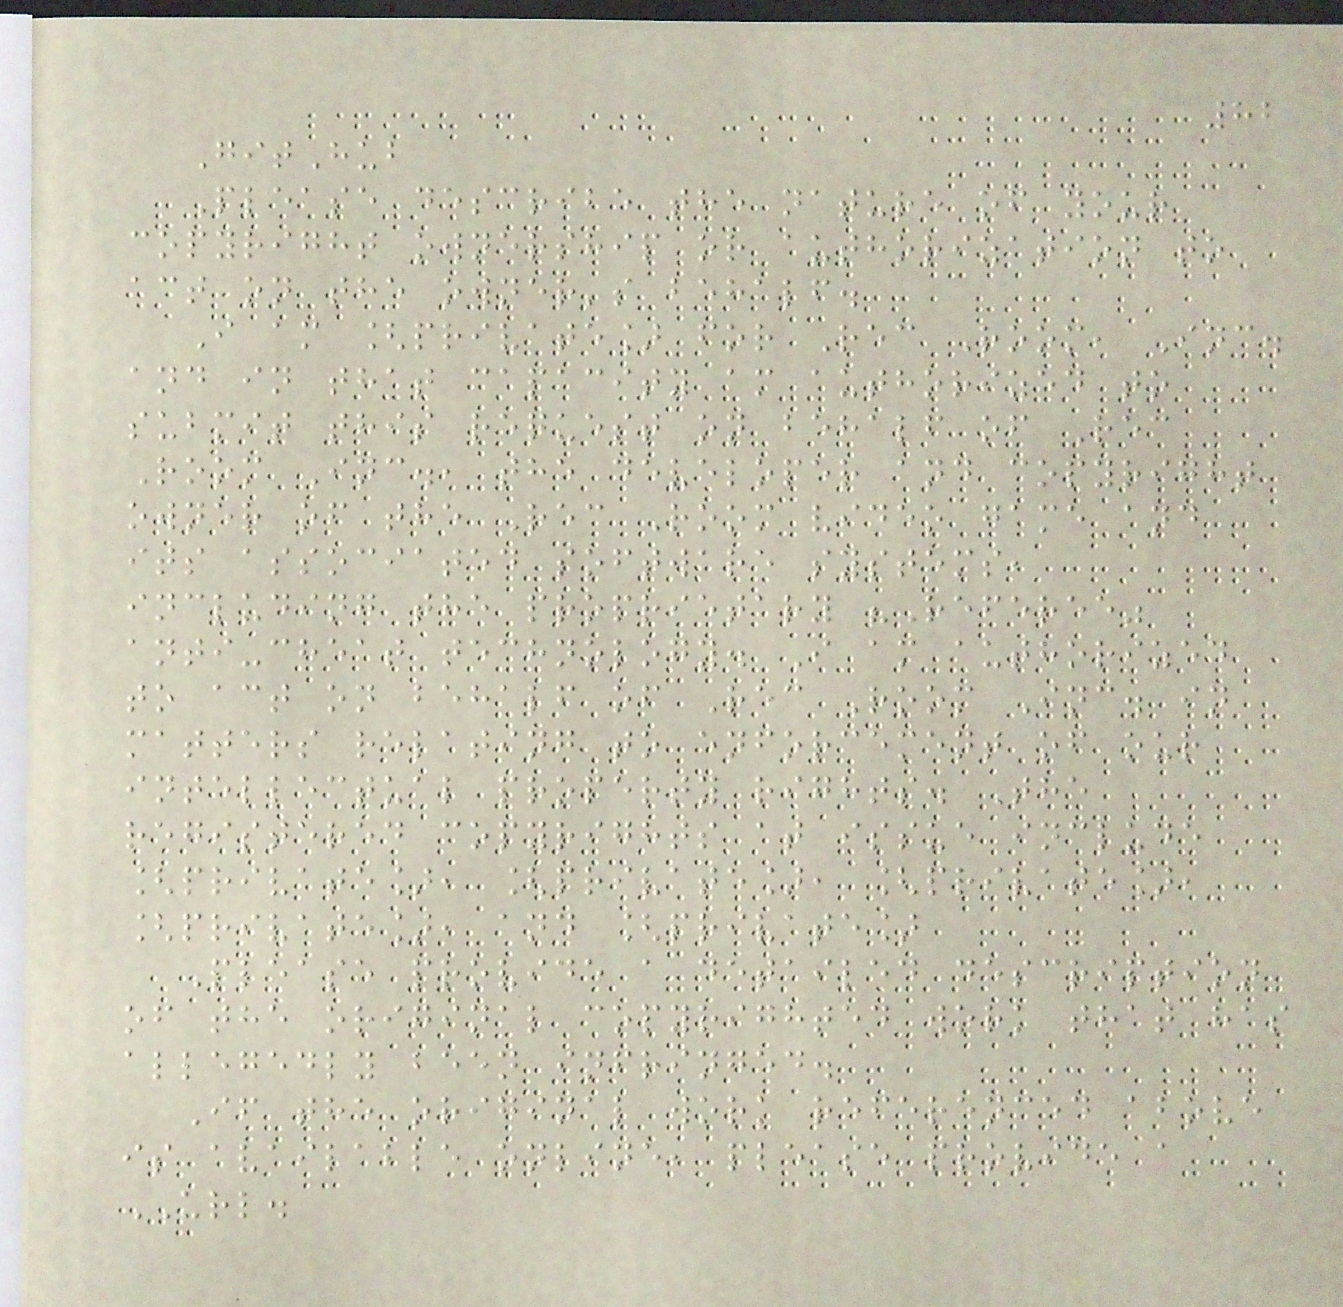82
GitHub
Please describe the nature of your
copyright ownership or authorization to
act on the owner's behalf.
I am [private] for Rec Room, Inc.
and in that capacity am authorized to
submit this request on behalf of Rec
Room Inc., the developer and copyright
owner of the Rec Room video game and
its associated software systems,
including the proprietary "Referee"
anti-cheat technology. I am authorized
to act on behalf of Rec Room Inc. in
matters relating to enforcement of our
intellectual property rights. The
registered copyrights at issue include
[private], [private], [private],
[private], and [private]
Please provide a detailed description
of the original copyrighted work that has
allegedly been infringed.
If the original work referenced above
is available online, please provide a
URL.
